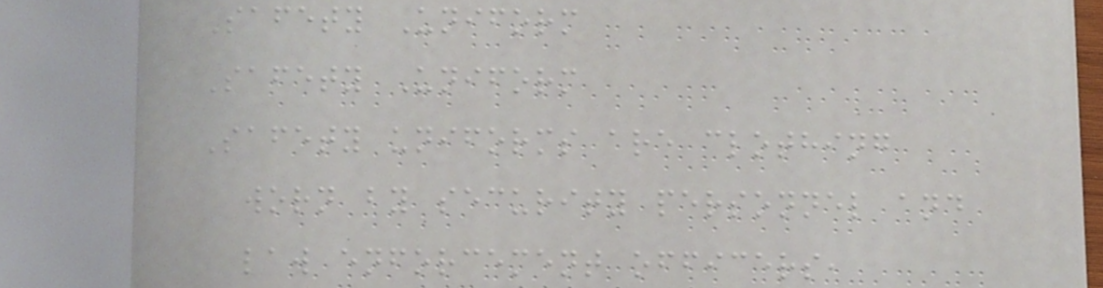Safety Uniform
Safety Uniform
Safety uniforms are clothing
worn by security personnel and
law enforcement officers,
